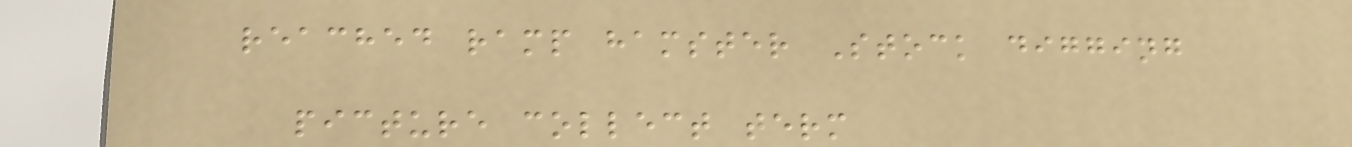reached ramp hamster Stock digging
picture collect term
